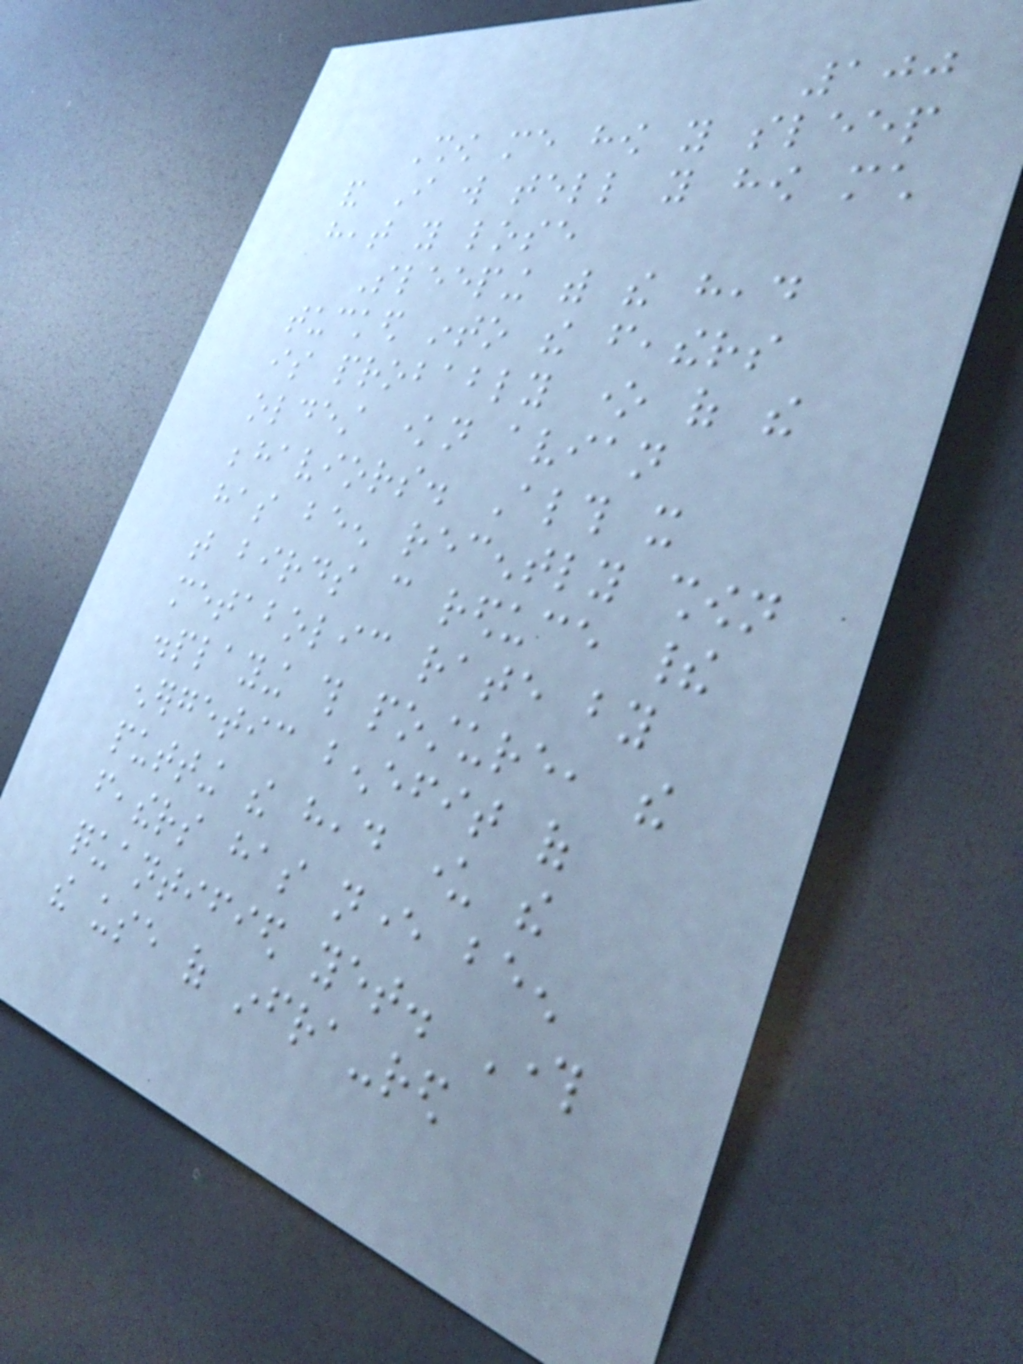100
Show me how you sleep
and I will tell you how much
heat you lose
Sleeping with the head
tucked into the feathers
is probably one of the
oldest known avian
behaviors. Although it
has been recently shown
that birds can reduce their
metabolic rate by
displaying this posture, the
energetic benefit of
putting the head under the
feathers has never been
quantified yet. Through
the use of infra-red
